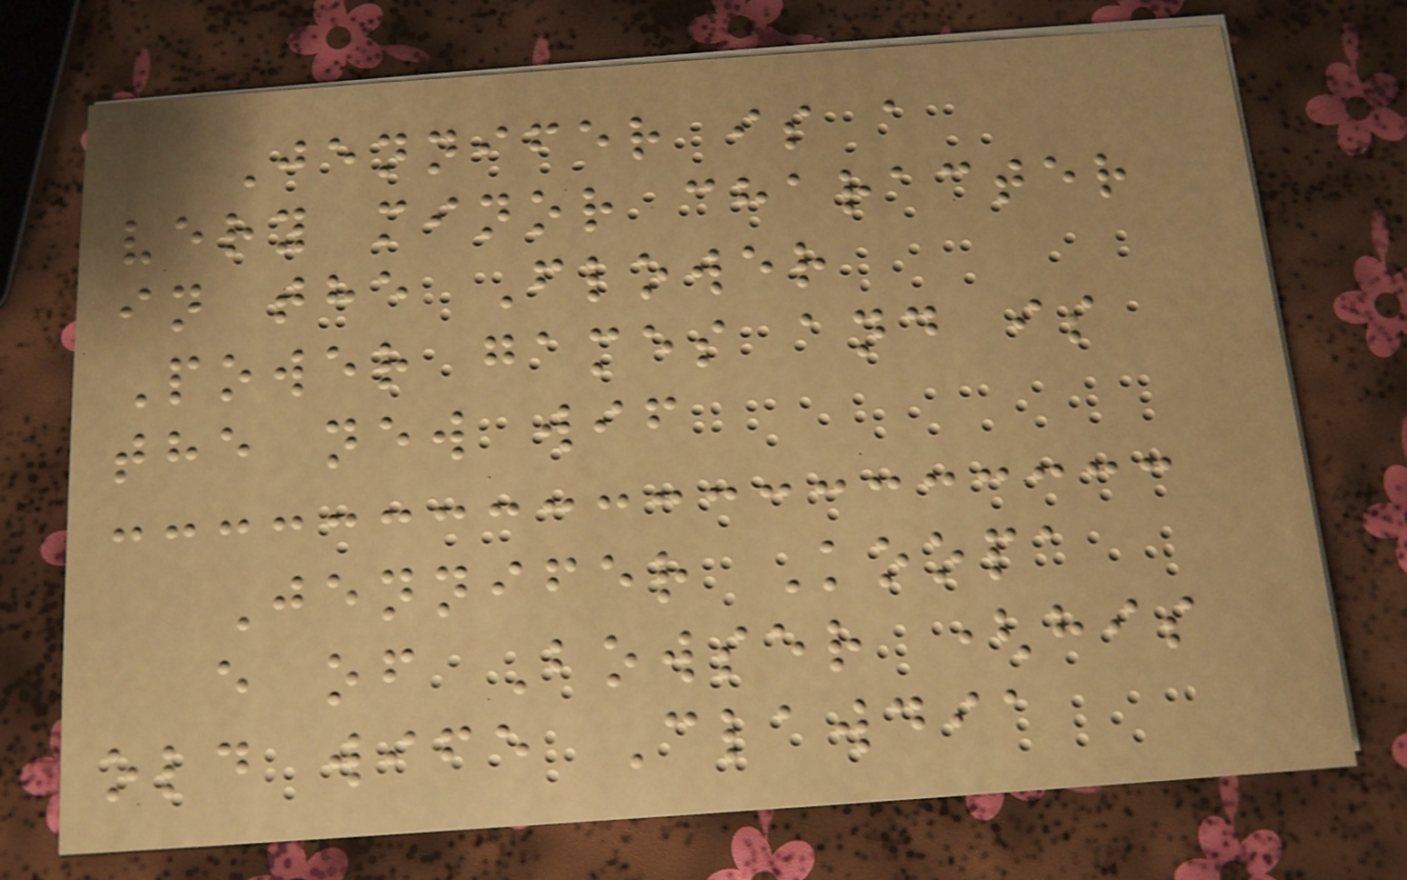Jennifer is a
very minor character
in the Flower
Power games and is
the new wif
Jennifer Koopa
e of Bowser (his
old wife Clawdia
